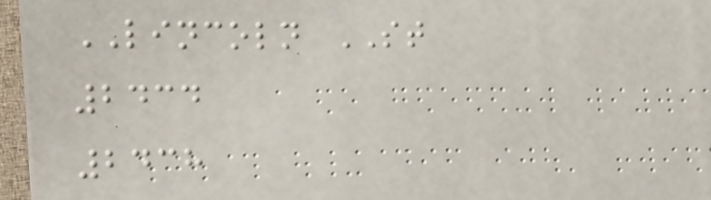LINCOLN ST
2434
2438
